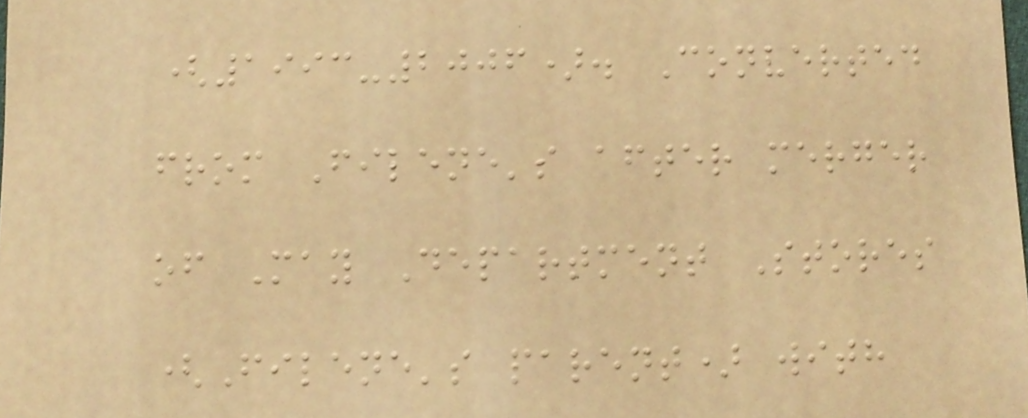(1993-2006). Converted
from Filene's after merger
of May Department Stores
(Filene's parent) with
